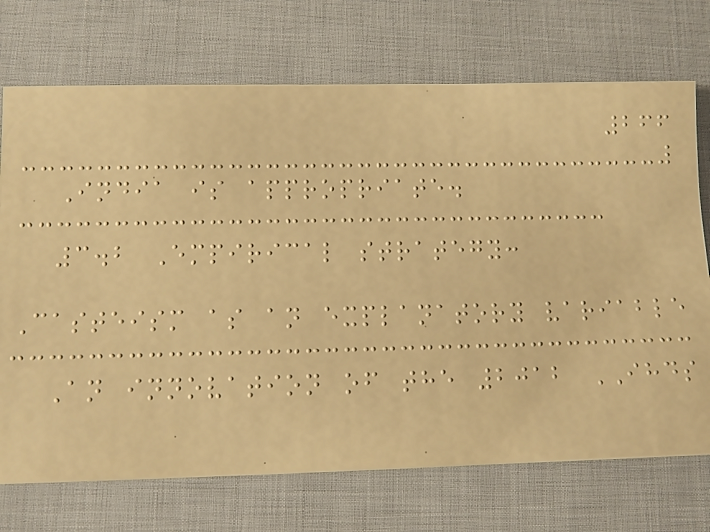266
India is appropriate.
3.2 Empirical strategy:
Casteism as an explanatory variable
An innovation of the 2012 IHDS
